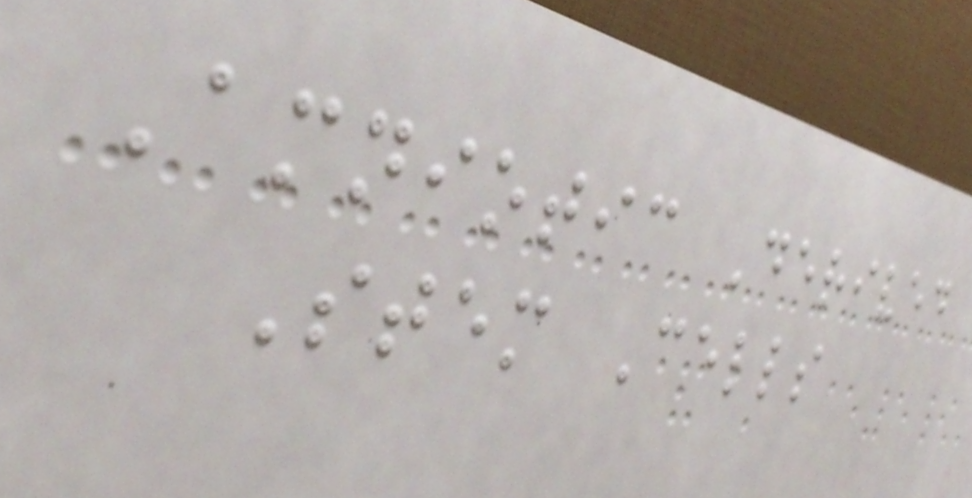Amniotic Derived
Stem Cells
